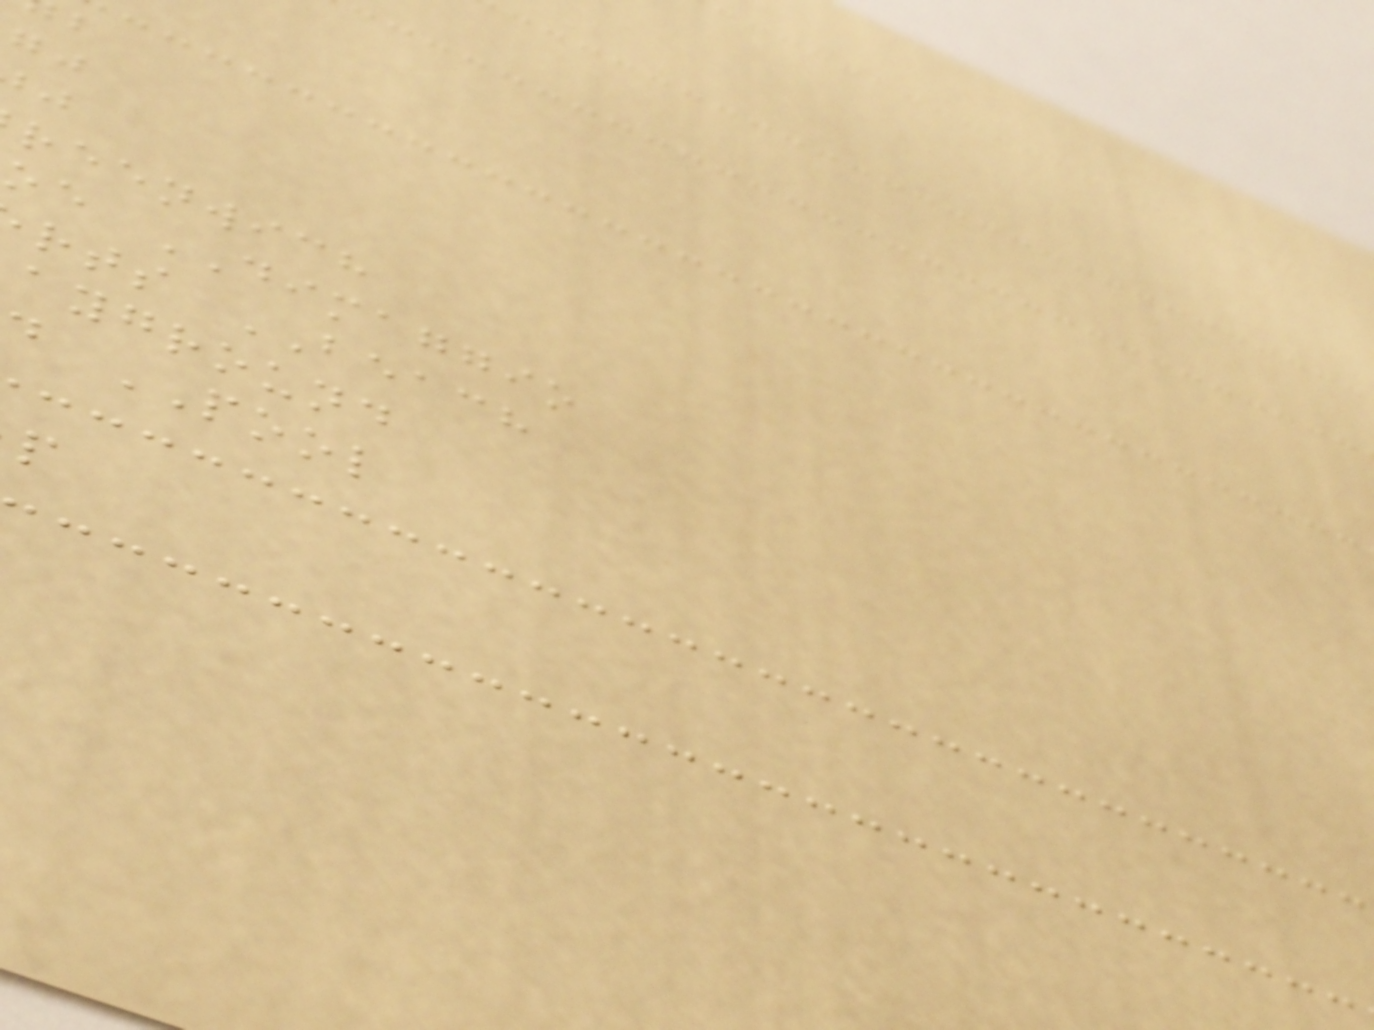reenwich
oe DIMAGGIO
rts BEACH
ayground
POOL
